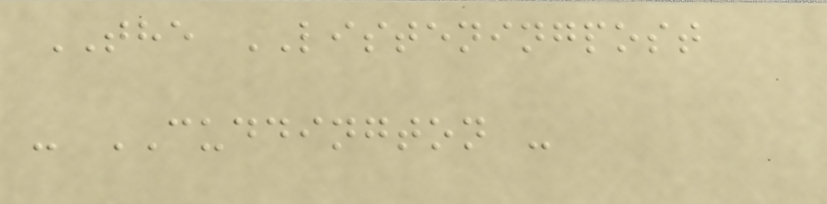THE LISTENINGPOST
- CUDDINGTON -
